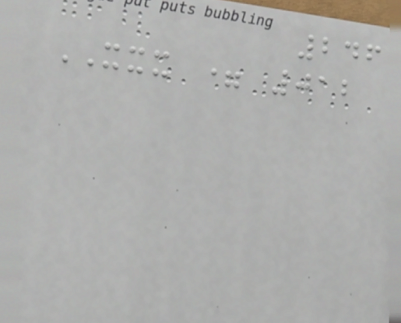246
XXX = 012
